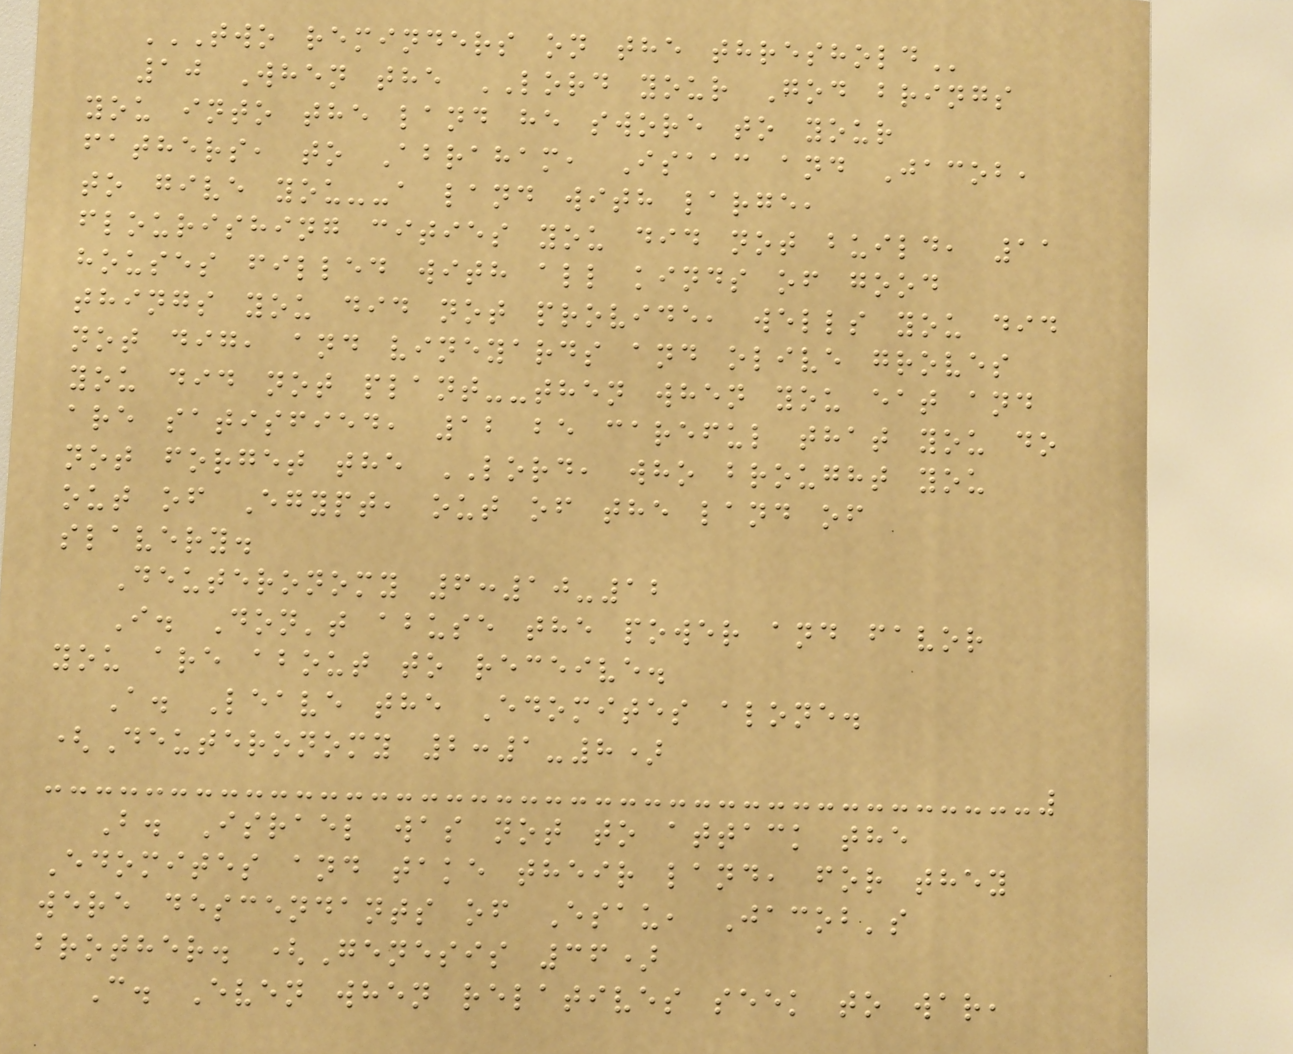TWO REMINDERS ON THE THRESHOLD
10 When the LORD your God brings
you into the land he swore to your
fathers, to Abraham, Isaac and Jacob,
to give you--a land with large,
flourishing cities you did not build, 11
houses filled with all kinds of good
things you did not provide, wells you did
not dig, and vineyards and olive groves
you did not plant--then when you eat and
are satisfied, 12 be careful that you do
not forget the LORD, who brought you
out of Egypt, out of the land of
slavery.
Deuteronomy 6:10-12
I. Don't abuse the power and favor
you are about to receive.
A. Leave the Edomites alone.
(Deuteronomy 2:1-8)
B. Israel was not to attack the
Edomites and take their land, for they
were descendants of Esau, Jacob's
brother. (Genesis 36)
C. Even when relatives seek to war,
